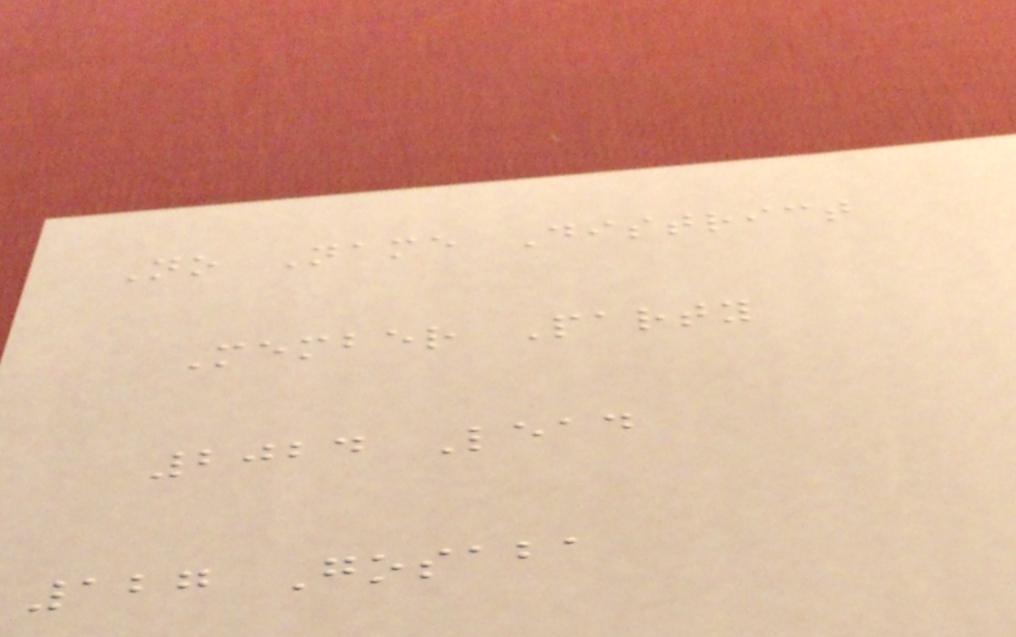No Name District
Member Party
2024 Lead
127 Gosaba
